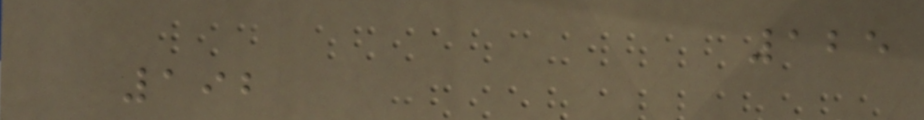125
192
